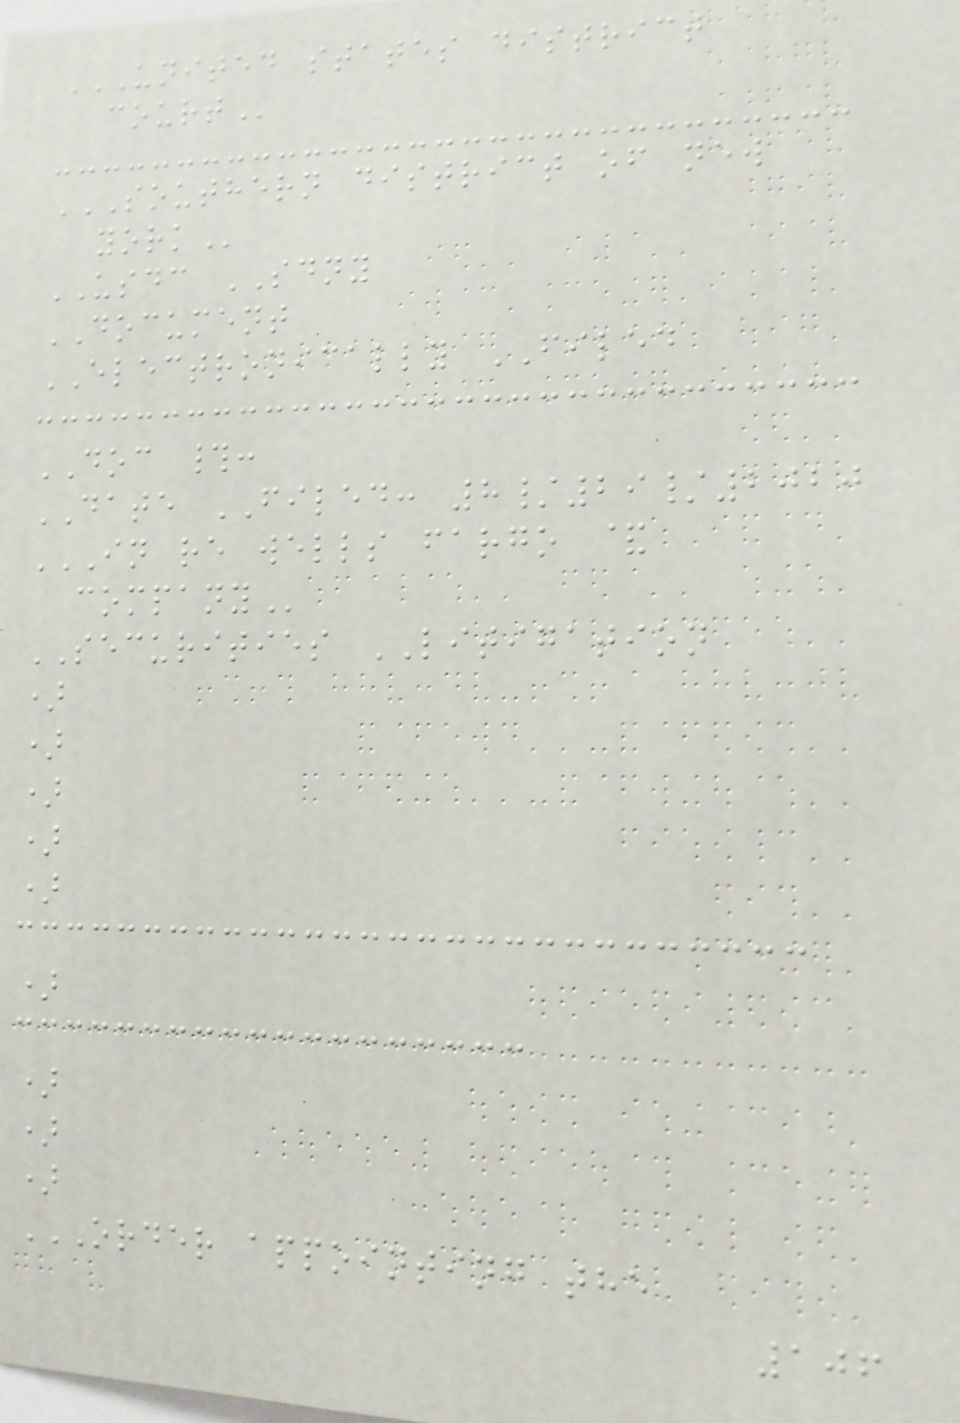UNITED STATES DISTRICT
COURT
SOUTHERN DISTRICT OF NEW
YORK
USDC SDNY
DOCUMENT
ELECTRONICALLY FILED
DOC #:
DATE FILED: 8/29/2020
IN RE WELLS FARGO &
COMPANY
SECURITIES LITIGATION
)
)
)
)
)
)
)
)
)
ORDER APPOINTING THE
106
